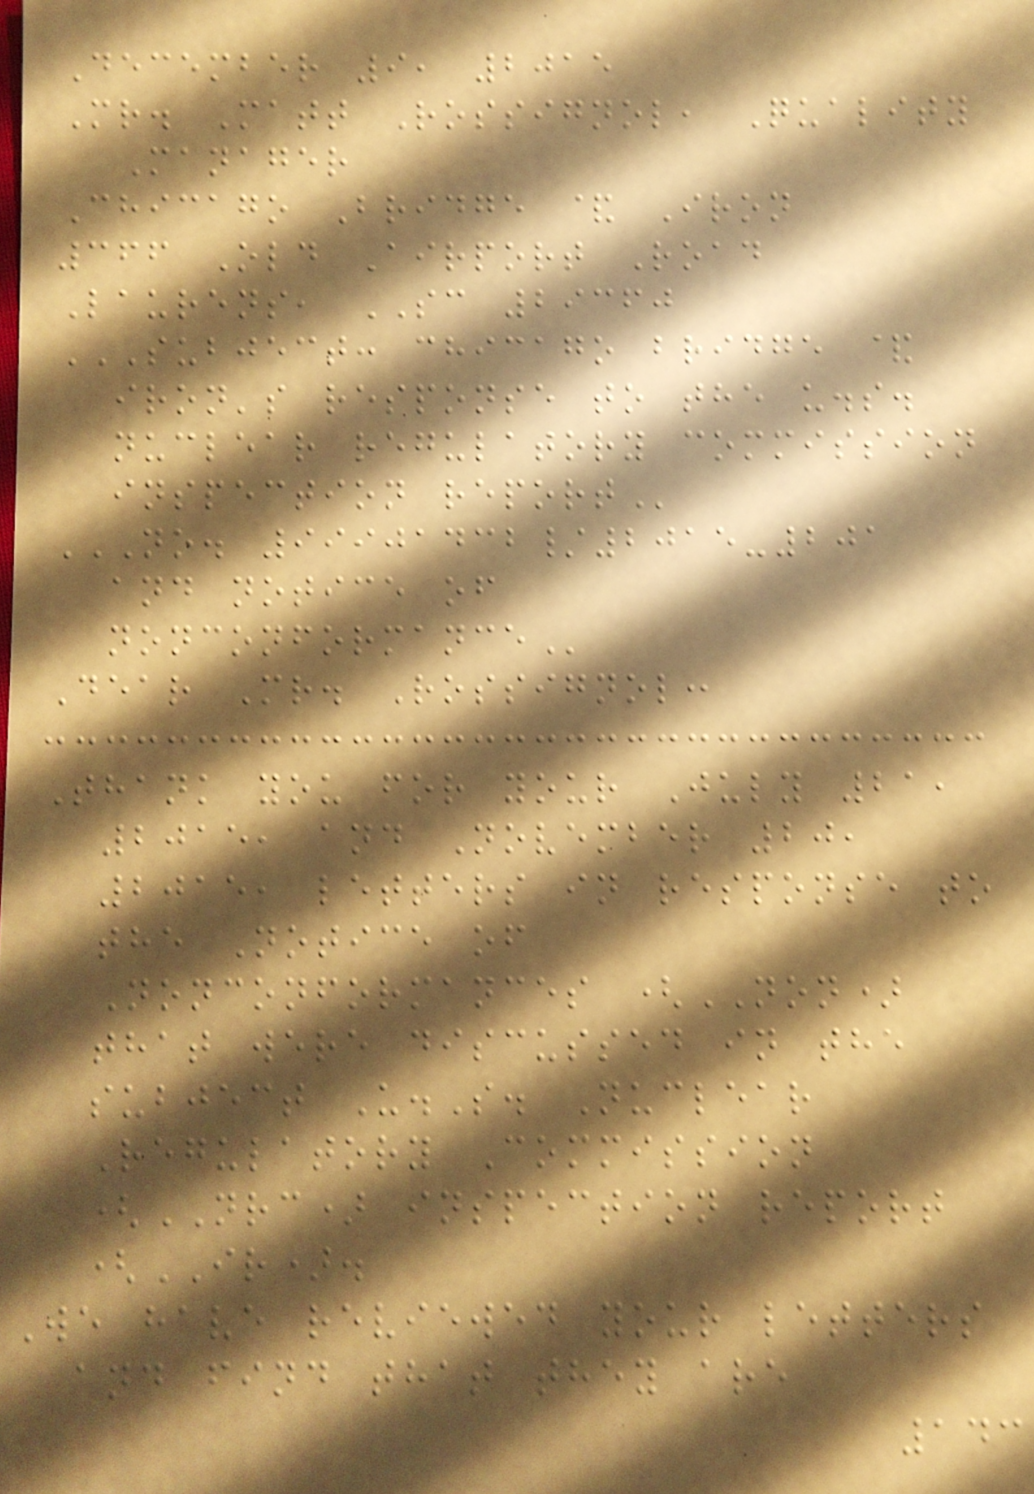December 9, 2015
Mr. Matt Rossignol, Quality
Manager
Chicago Bridge & Iron
366 Old Airport Road
Laurens, SC 29360
SUBJECT: CHICAGO BRIDGE &
IRON'S RESPONSE TO THE U.S.
NUCLEAR REGULATORY COMMISSION
INSPECTION REPORT
NO. 99901432/2015-201
AND NOTICE OF
NONCONFORMANCE
Dear Mr. Rossignol:
Thank you for your July 21,
2015, and November 20,
2015, letters in response to
the Notice of
Nonconformances (NON)
that were discussed in the
subject U.S. Nuclear
Regulatory Commission
(NRC) inspection report
(IR).
We have reviewed your letters
and find that they are
143
